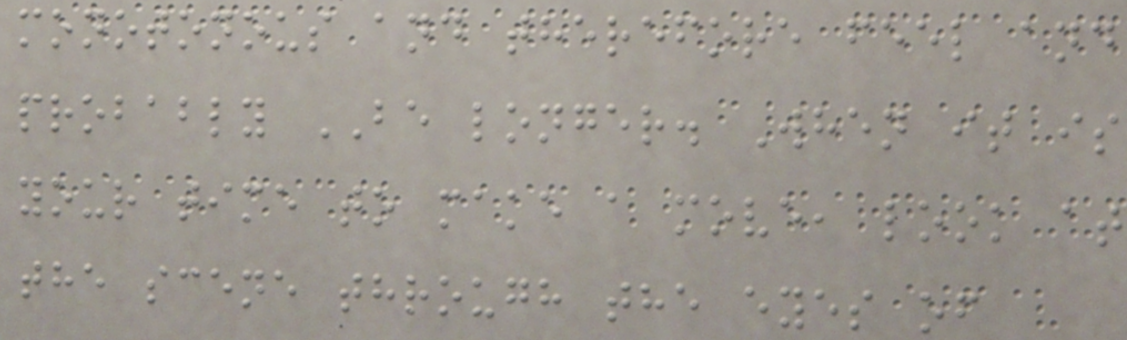monotonous and therefore feel and
probably BE longer. When it is
your time to make a move, look at
the scene through the eyes of
